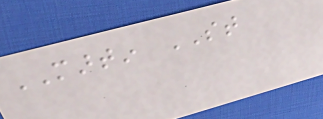MARTIN ST
